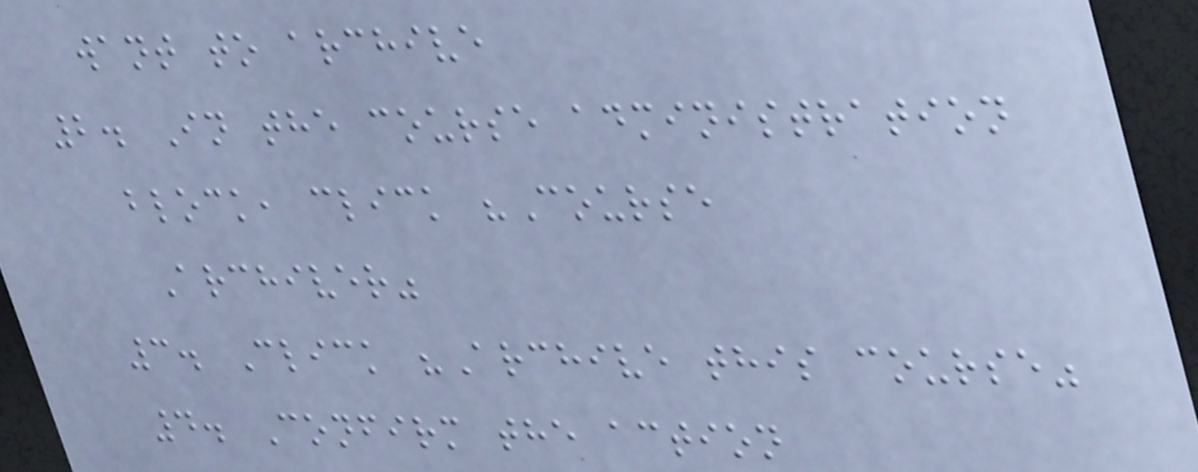want to archive
2. In the course administration
block, click "Course
Archiver"
3. Click "Archive this course"
4. Confirm the action
